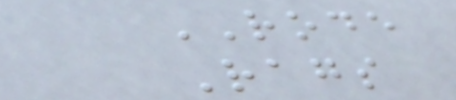RODE
Rags
